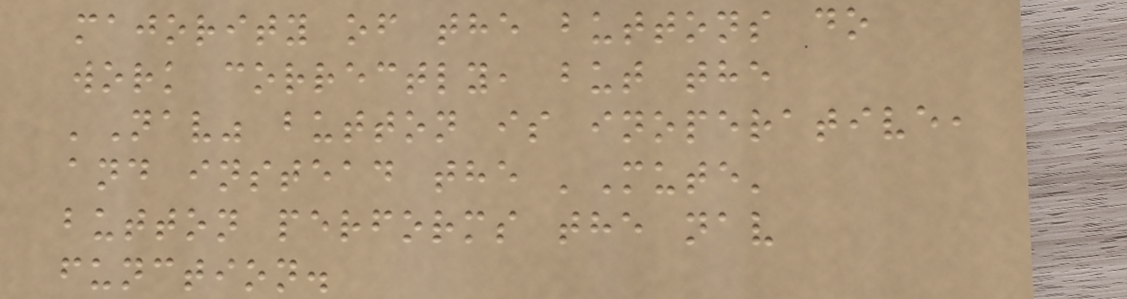majority of the buttons do
work correctly, but the
'Nav" button is inoperative,
and instead the 'Mute'
button performs the nav
function.
